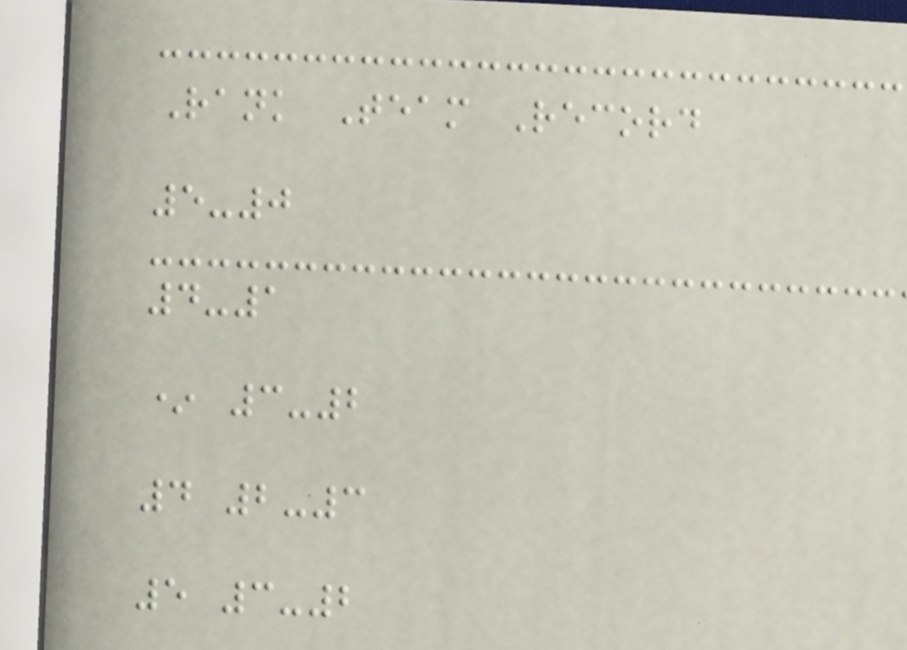Rank Team Record
5-0
4-1
* 3-2
4 2-3
5 3-2
